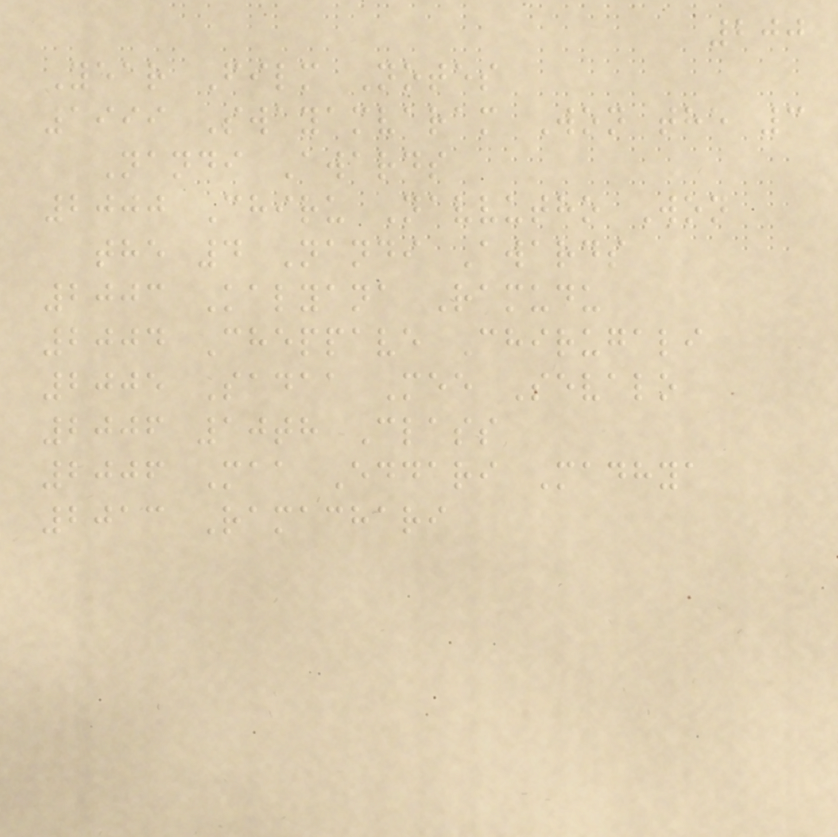200
Year Film Notes
1999 Swayamvaram Won the 3
Nandi Awards
2000 Chiru Navvutho Won
the 4 Nandi Awards
2003 Kalyana Ramudu
2004 Cheppave Chirugali
2005 Sadaa Mee Sevalo
2006 10th Class
2006 Maa Eddari Madhya
2013 Ramachari
